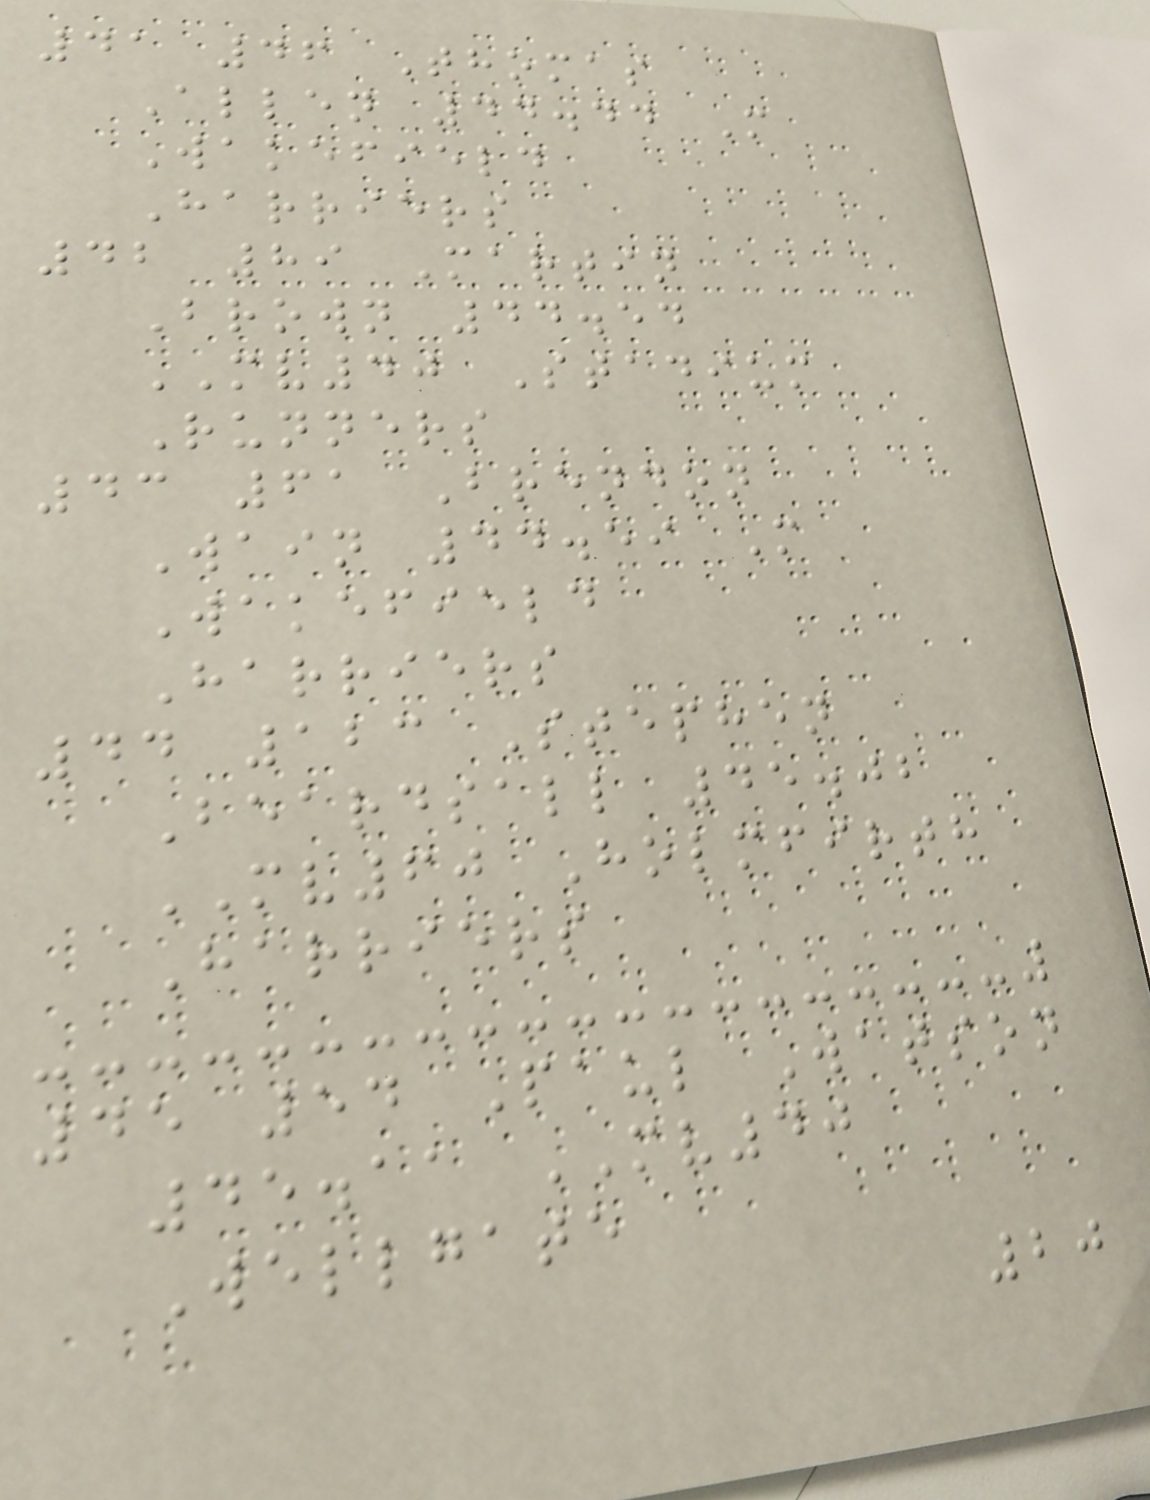41 46 Thomas
Allen 44.44 M
Wakefield
Harriers
42 89 Martin
Brown 44.54
MV40 Stadium
Runners
43 61 Brendon
Wain 44.59 M
Wakefield
Harriers
44 123 Stephen
Beardsall 45.02
MV60 Holmfirth
Harriers
45 54 Paul Watson
45.11 MV40
Wellgate
20
